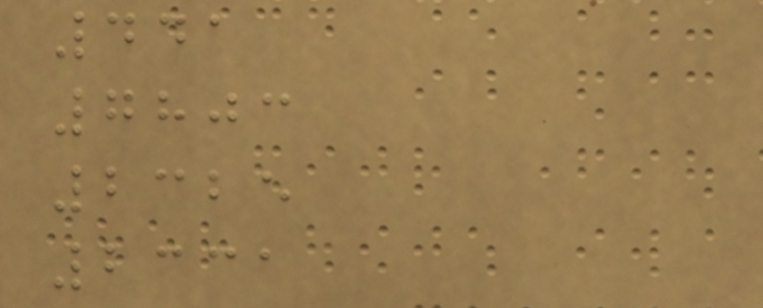441
7803
2325
2331
